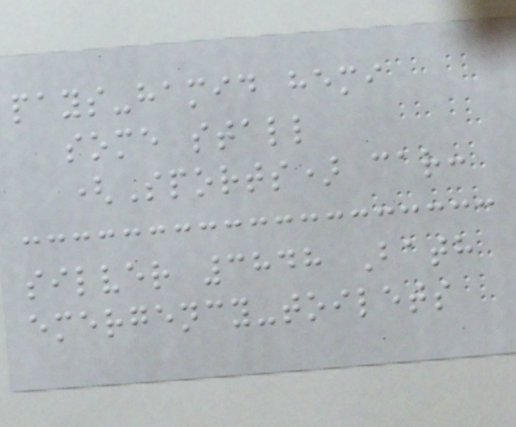pays-hamid hemi
some stall
(Sports) car:
silver 3848 Bath
emergency-toilets
